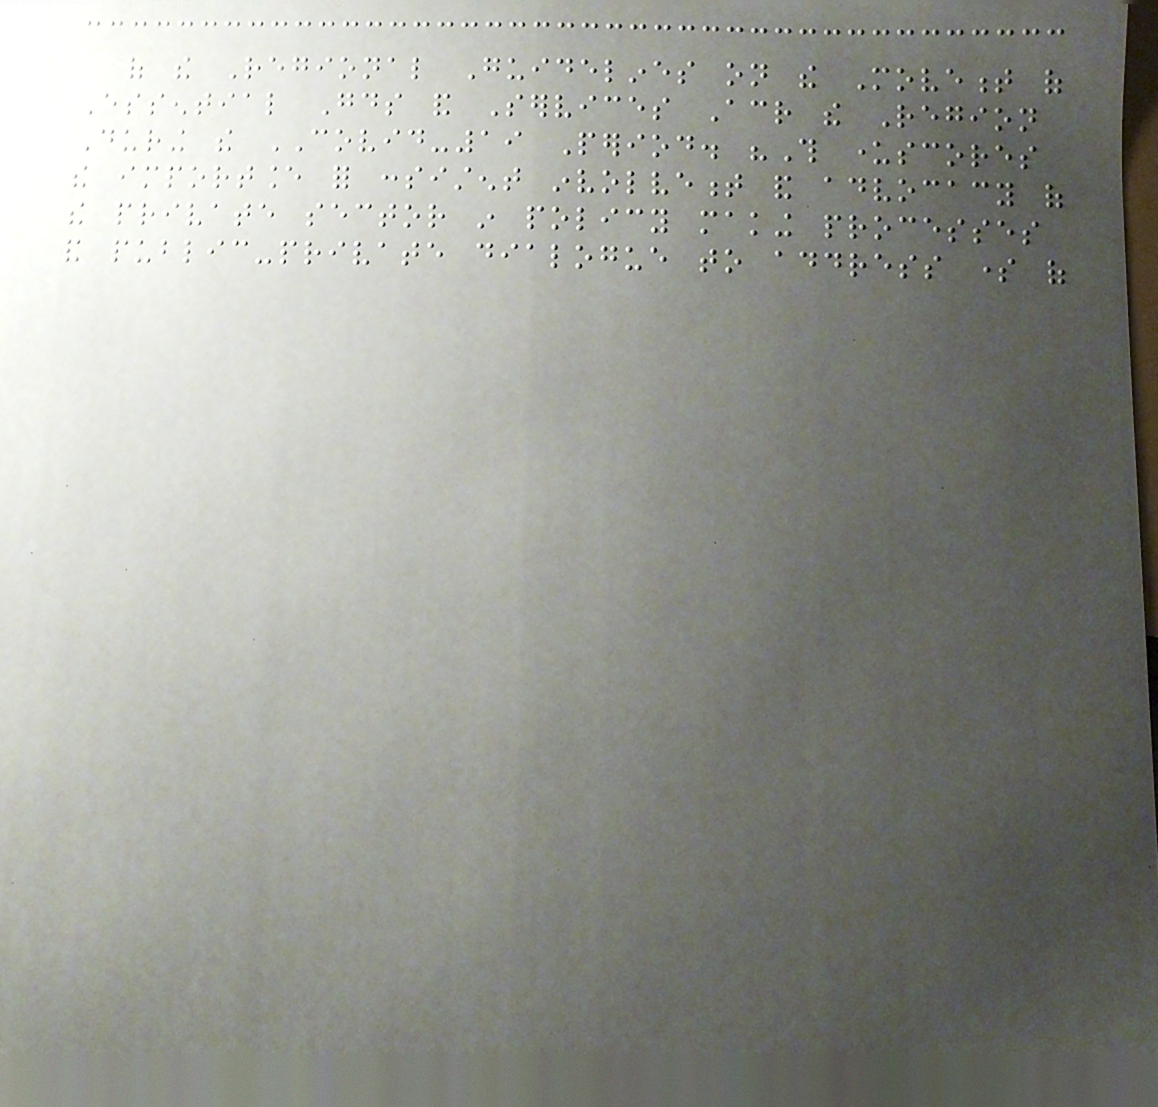of the Regional Guidelines on the Movement of
Essential Goods and Services Across the Region
During the COVID-19 Period. "This underscores
the importance for consistent involvement and advocacy of
the private sector in policy making processes
and public-private dialogue to address some of
